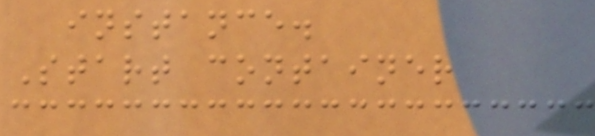instance.
Start container
